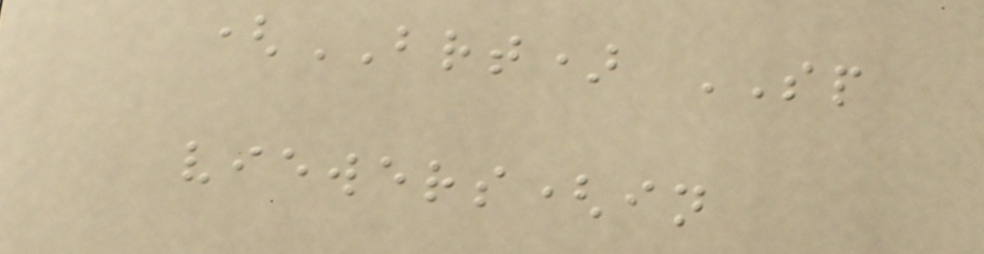(BRT) SP
viewers(in
